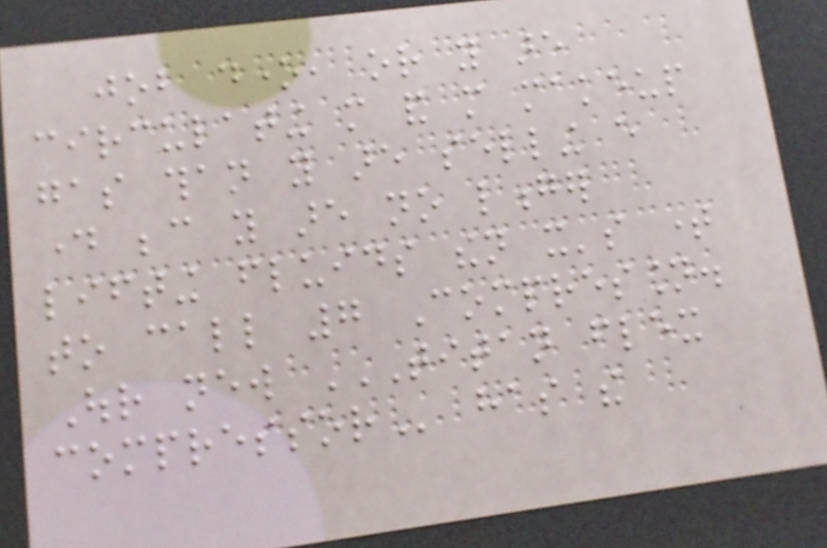job done, or you are
circulating more and more makeup
gas than you are selling every
day because you are no longer
lifting fluids then it's time
to call 7 Compression.
Our new TITAN FLEX
COMPRESSOR has the
